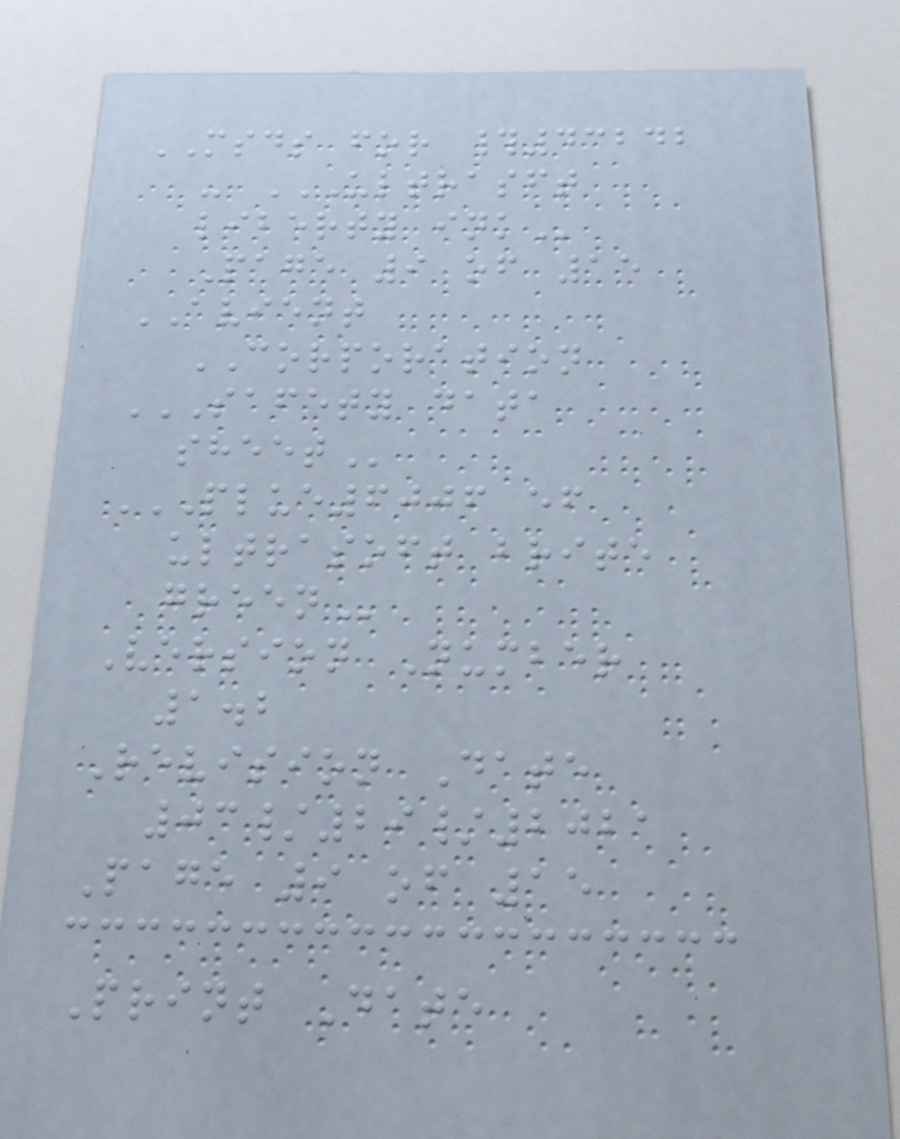MSDS for #43242
- ULTRASFT
LIBERTY INK
Page 9 of 15
AVIENT
CORPORATION
SAFETY DATA
SHEET
PLUE6006 EF
ULTRASOFT BRITE
GREEN
Version Number
1.2
Revision Date
03/29/2021
Page 9 of 15
Print Date
